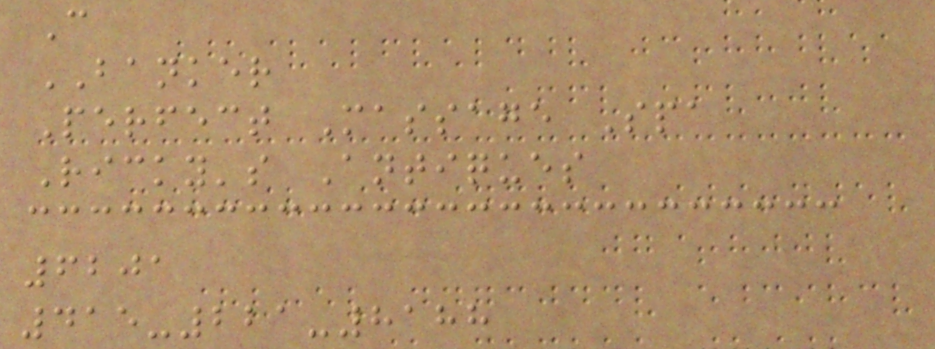C
BANKER
Perfect Massage Spa
Ricky's Antiques
6201
415-221-8188
